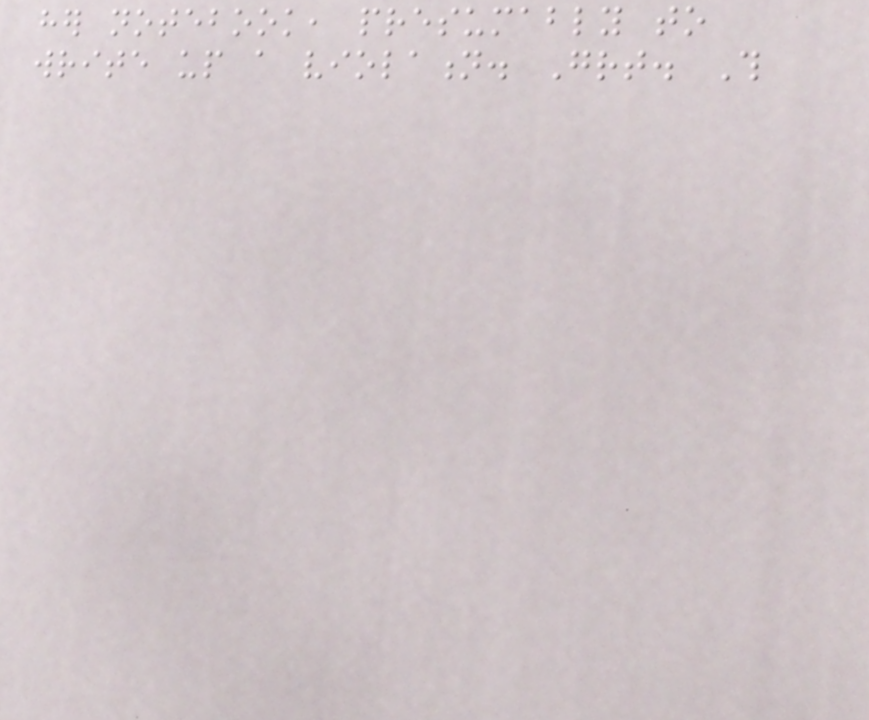her notebook, presumably to
write up a violation. Great. This
